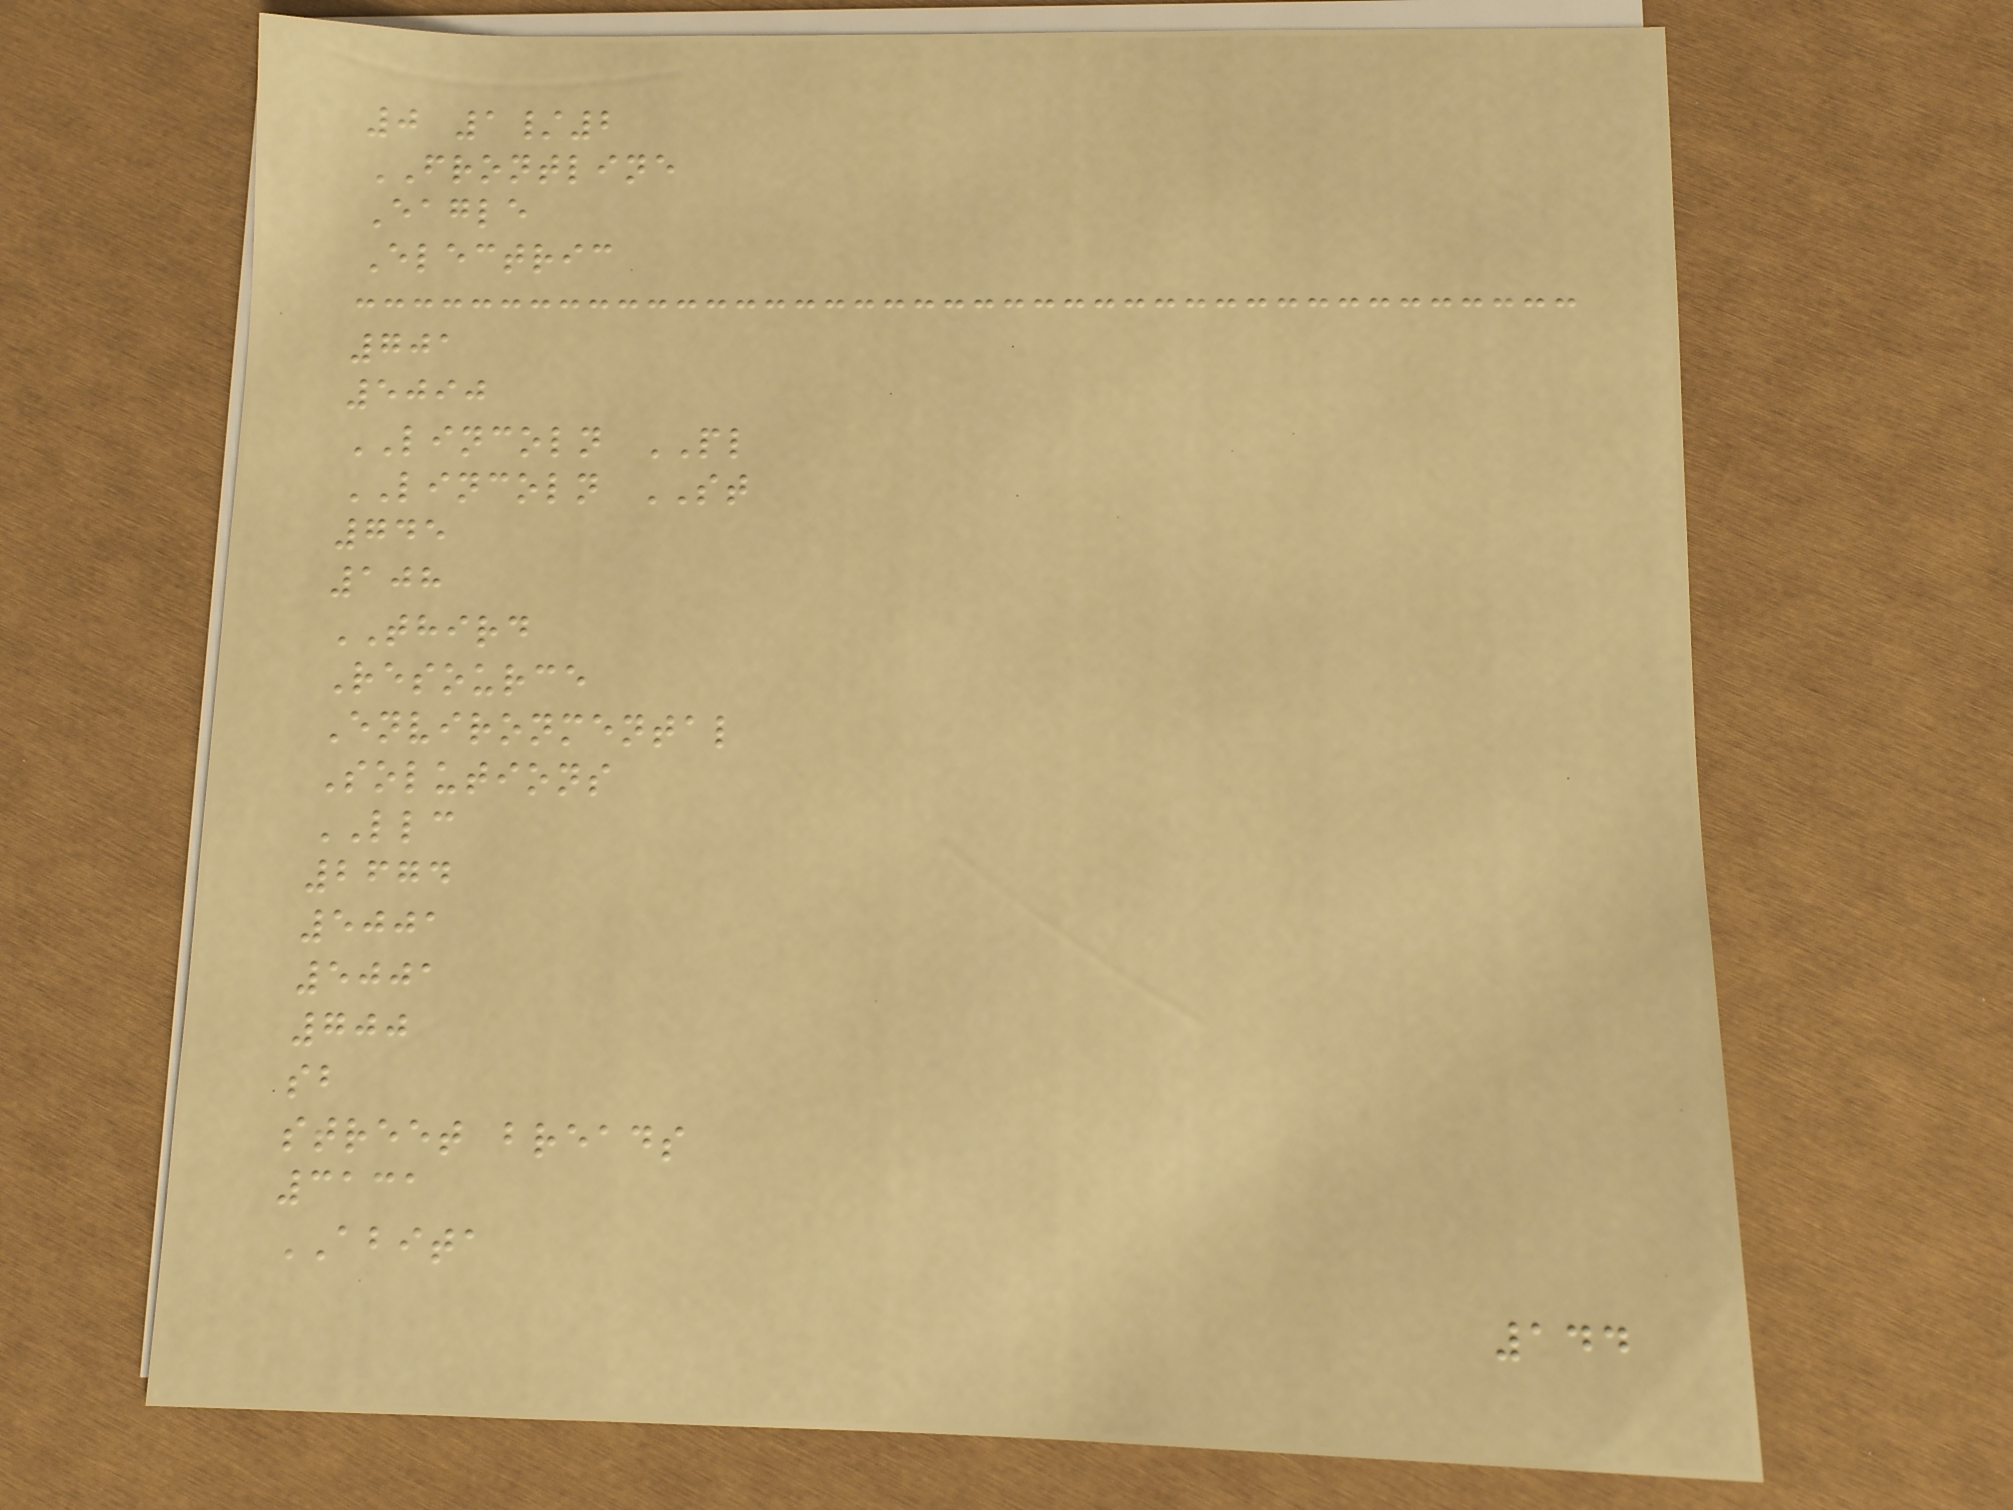0 1/2
FRONTLINE
Eagle
Electric
701
5090
LINCOLN PL
LINCOLN ST
745
108
THIRD
Resource
Environmental
Solutions
LLC
2674
5001
5001
700
sb
street breads
3131
ABITA
144
